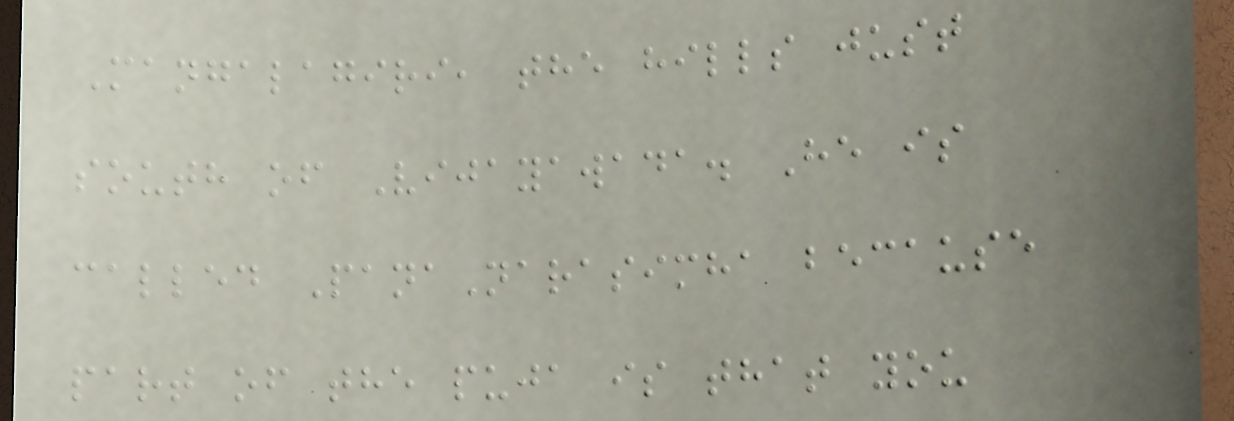Mangalagiri, the hills just
south of Vijayawada. He is
called PanaNarasimha because
part of the puja is that you
